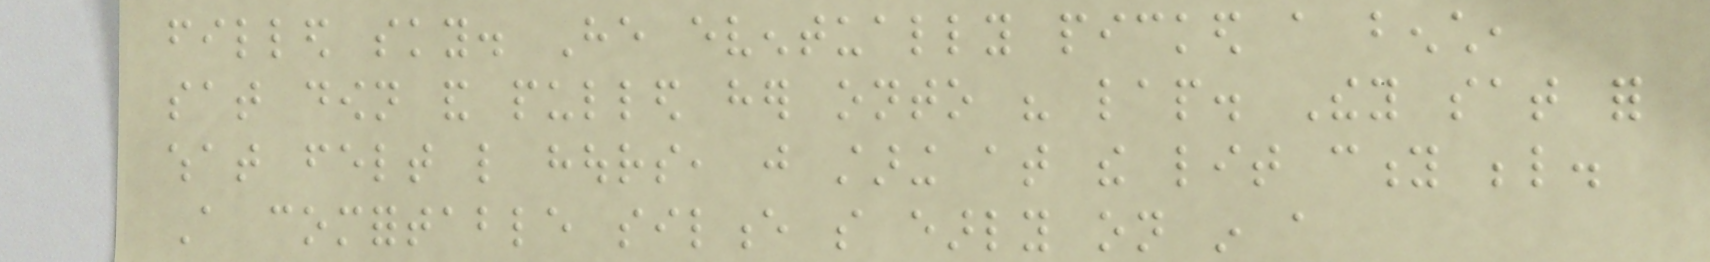filled sky. He eventually picked a bench,
sat down and pulled her onto his lap. They sat for
what felt like hours, just staring at the lit city below.
A comfortable silence so early on in a
